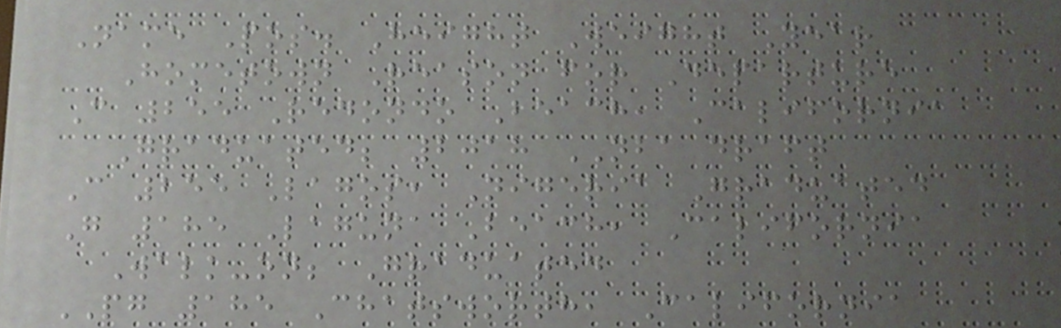Name Pos. Height Weight Year
Hometown Reason for Departure
C 255 Redondo Beach, California
Graduated; 2018 NBA draft
C 255 Lagos, Nigeria Graduated
G 185 Laguna Beach, California
Walk-on; Graduated
PG 185 Chatsworth, California
